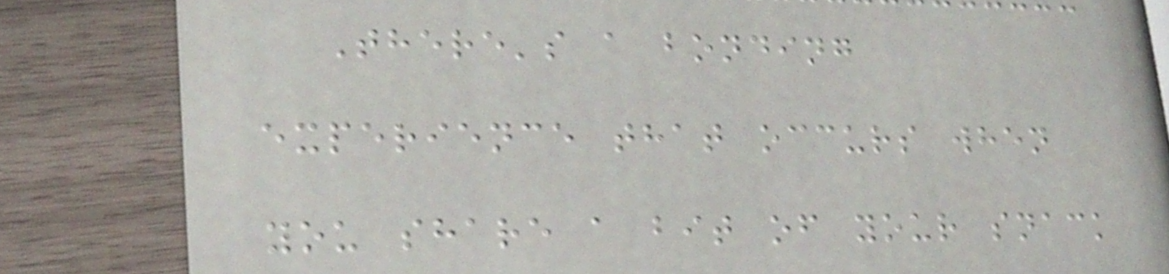There's a bonding
experience that occurs when
you share a bit of your snack
